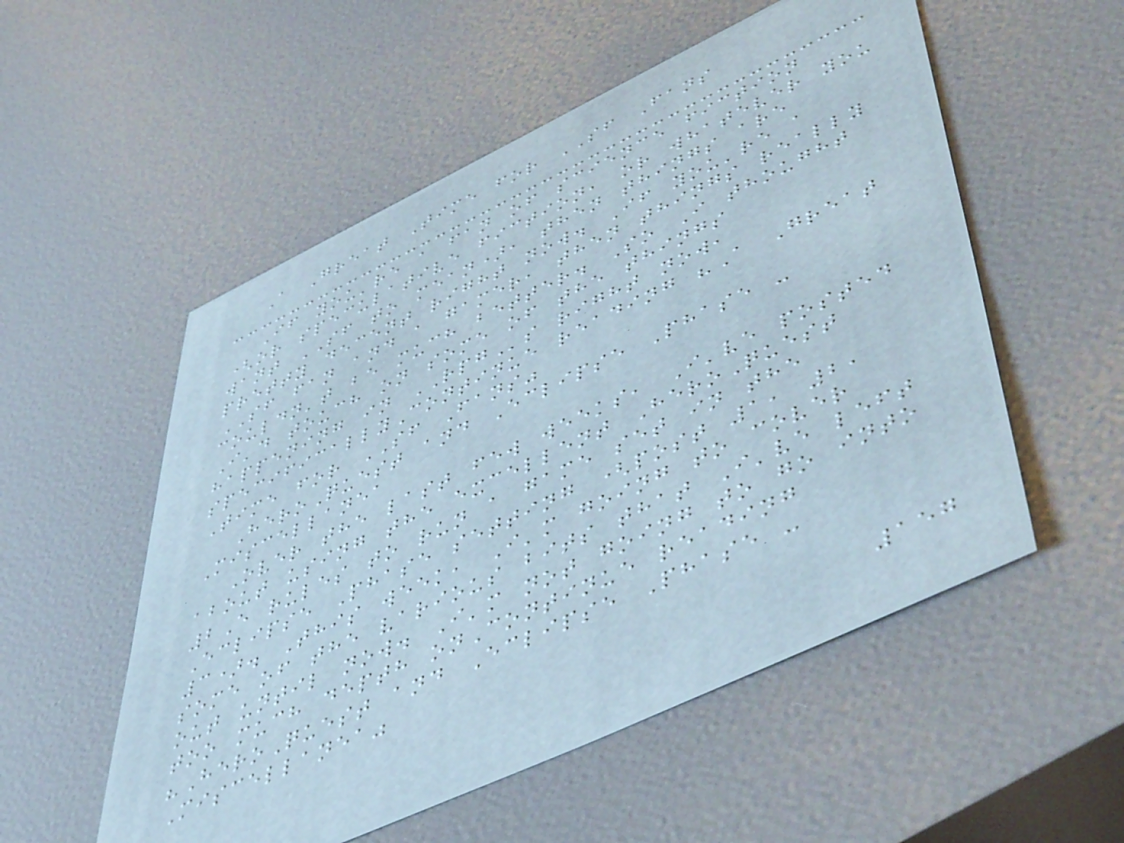A Great Time for SF Fans
If you're a fan of science fiction
(or speculative fiction, or whatever you
want SF to mean), then things are
pretty decent right now. If you're a
SF fan and a gamer, then things really
couldn't be much better. So I thought
I'd touch on some of the things
happening in RPGs right now,
specificallyContinue reading "A Great
Time for SF Fans"
HeroQuest and Eclipse Phase -
Miscellanea
Over the last few weeks, I've posted
about using the excellent HeroQuest
2E rules to run a game set in the
Eclipse Phase setting (post 1, 2,
3). This week, I'm going to cover
some of the various bits that I've left
out until now. I'm not going to go into
too much depth onContinue reading
"HeroQuest and Eclipse Phase -
Miscellanea"
157
